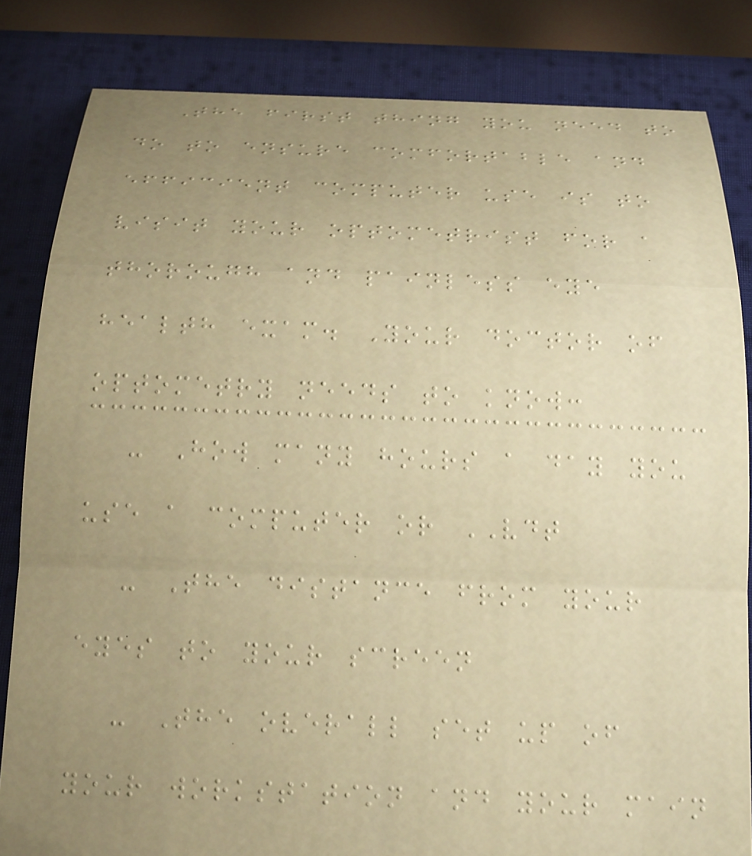The first thing you need to
do to ensure comfortable and
efficient computer use is to
visit your optometrist for a
thorough and painless eye
health exam. Your doctor of
optometry needs to know:
- How many hours a day you
use a computer or VDT
- The distance from your
eyes to your screen
- The overall set up of
your workstation and your main
